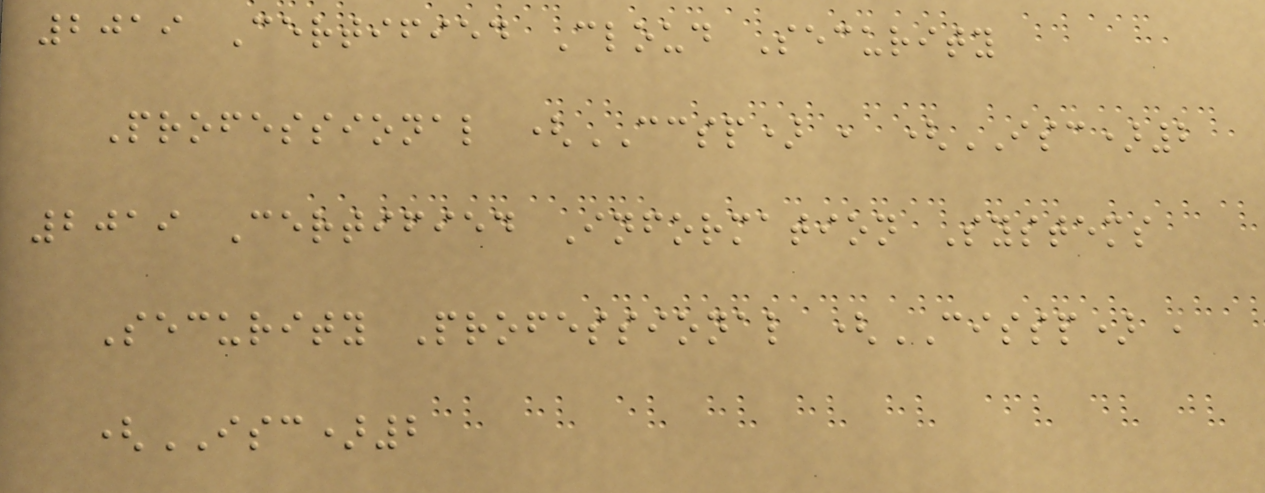2019 Certified Cloud Security
Professional (CCSP) , (ISC)2
2019 Certified Information Systems
Security Professional (CISSP) ,
(ISC)2
